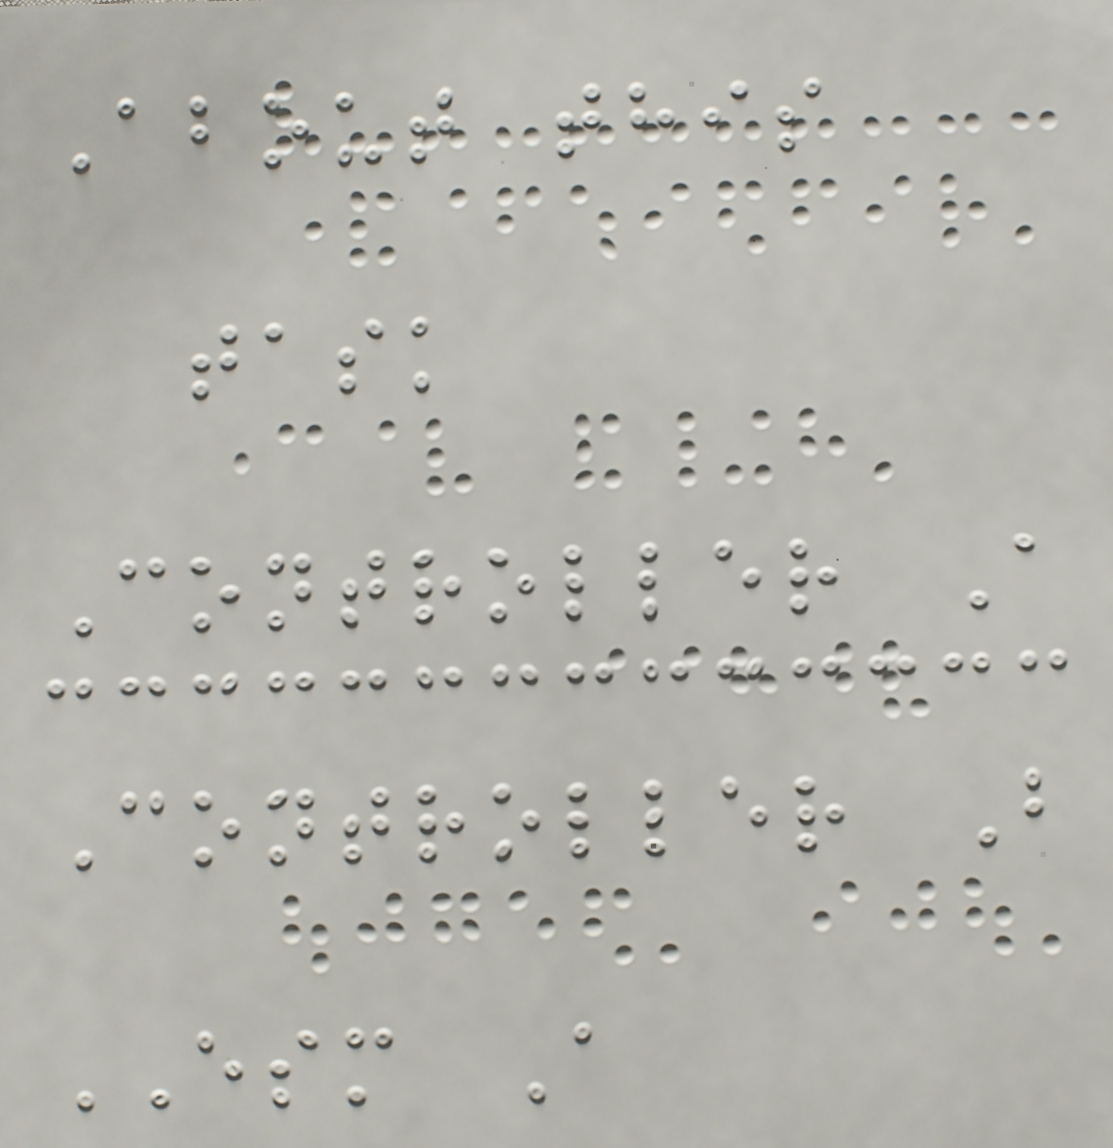About this
task
Controller A
Controller B
ESM A
